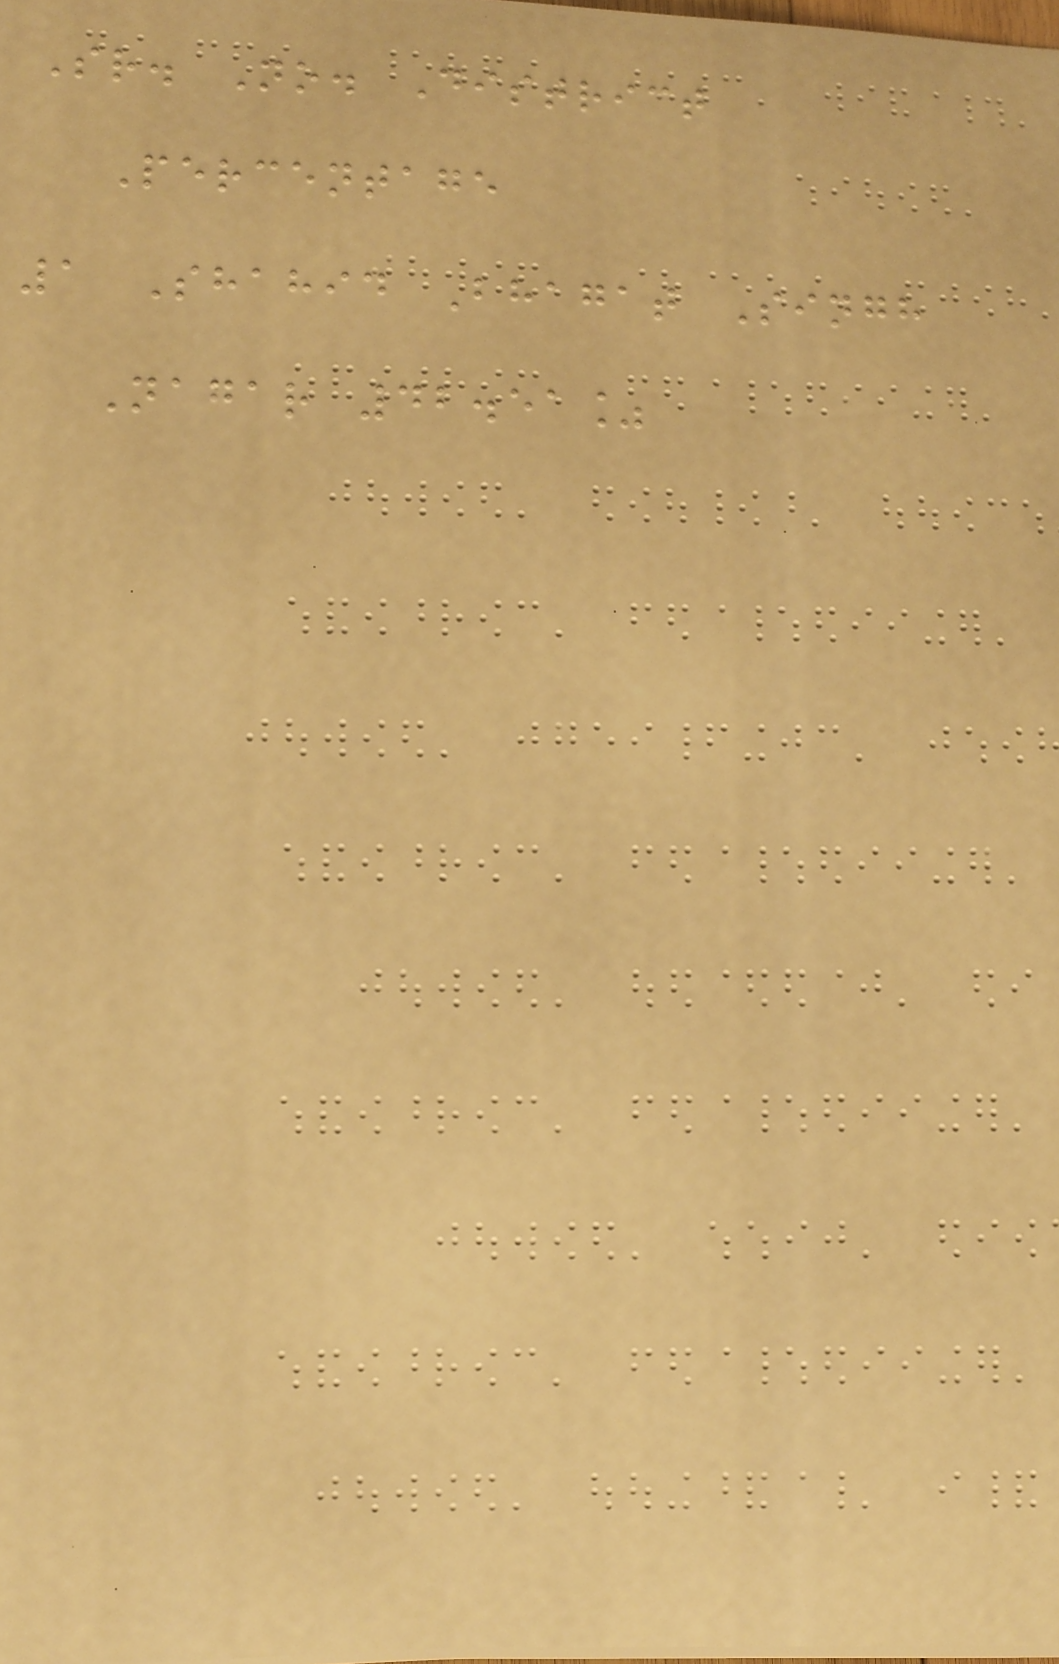Sr. No. District
Percentage
1 Shahid Bhagat Singh
Nagar 42.51%
